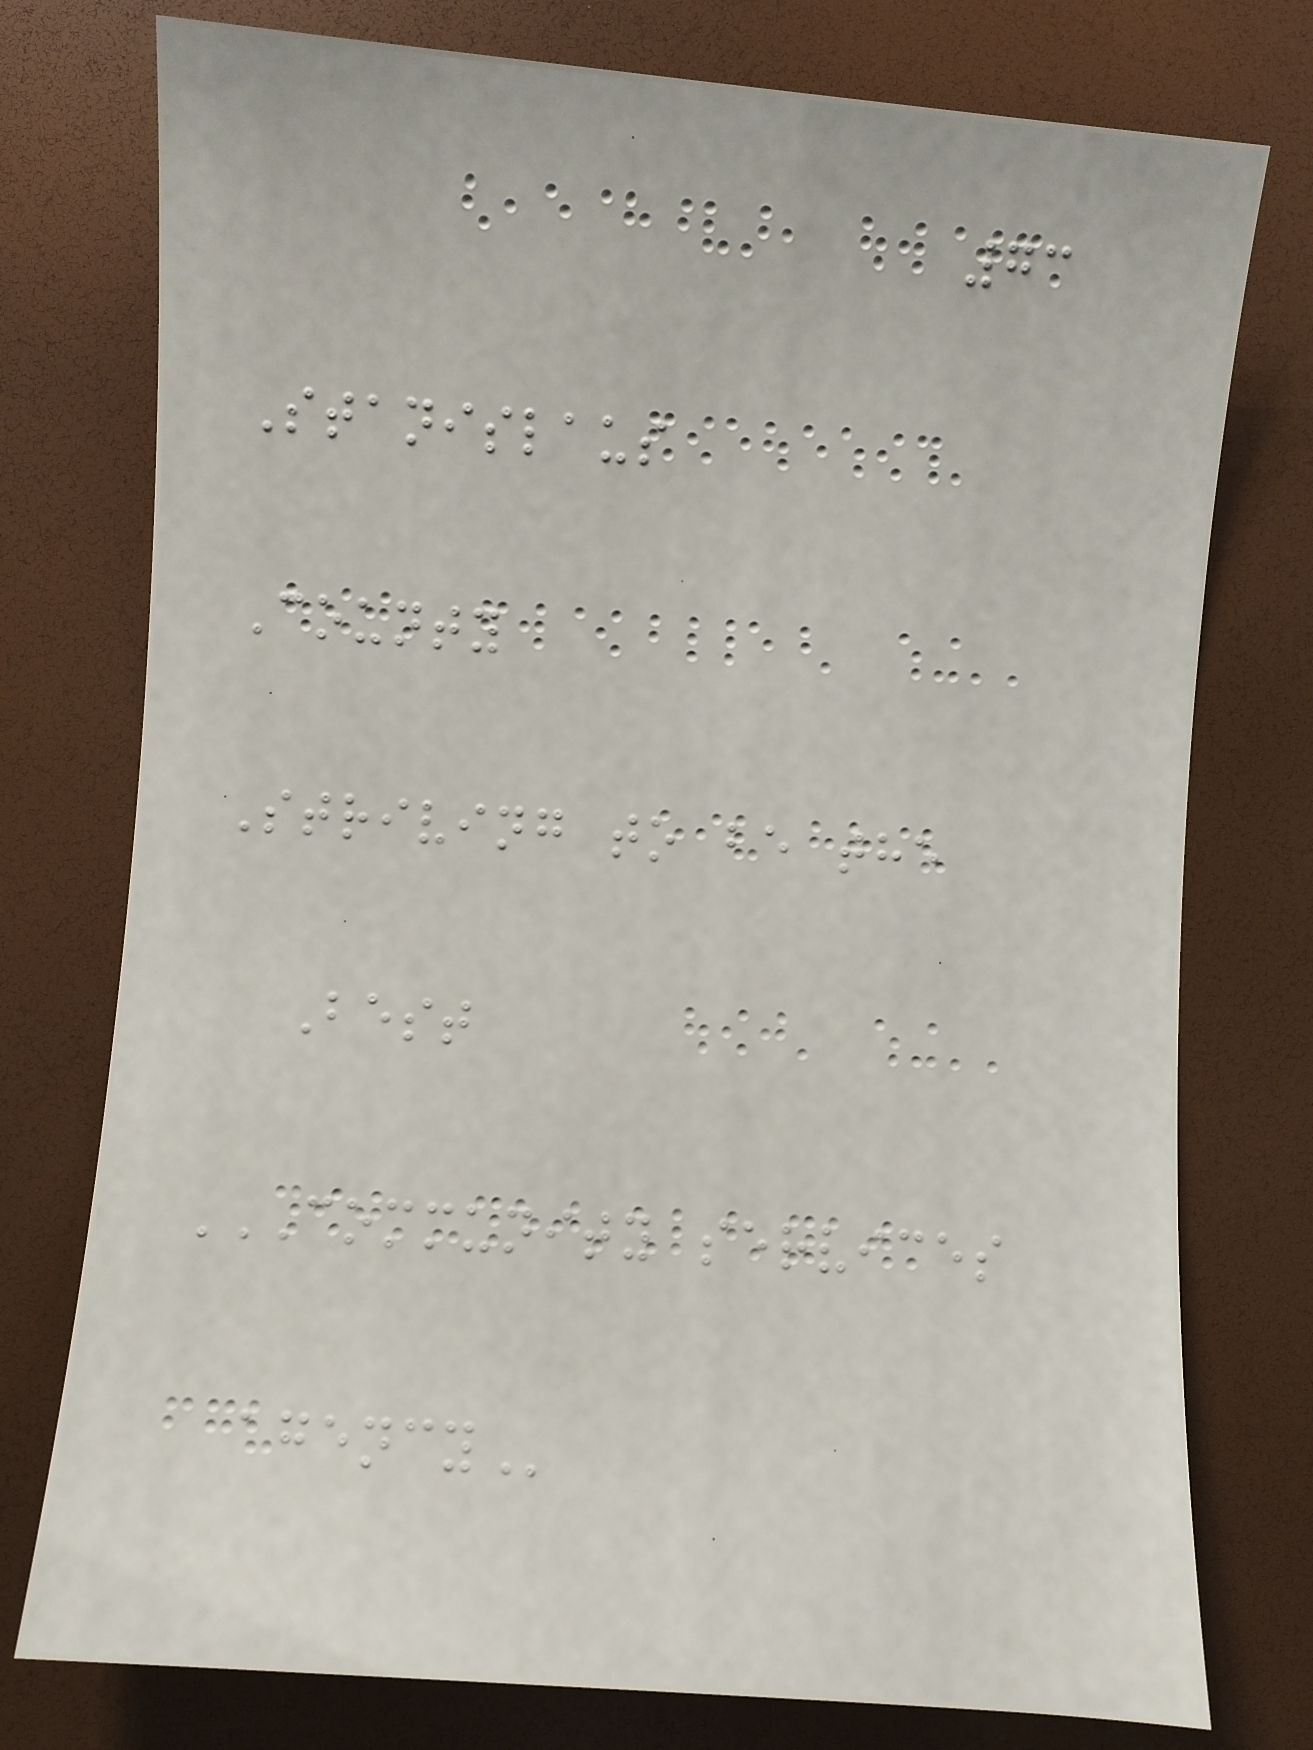73
Stanislaus
County
Striving to be the
Best
COMMUNITY SERVICES
AGENCY
